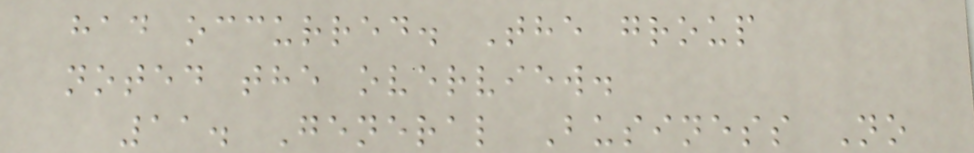had occurred. The group
noted the overview.
11. General Business No
